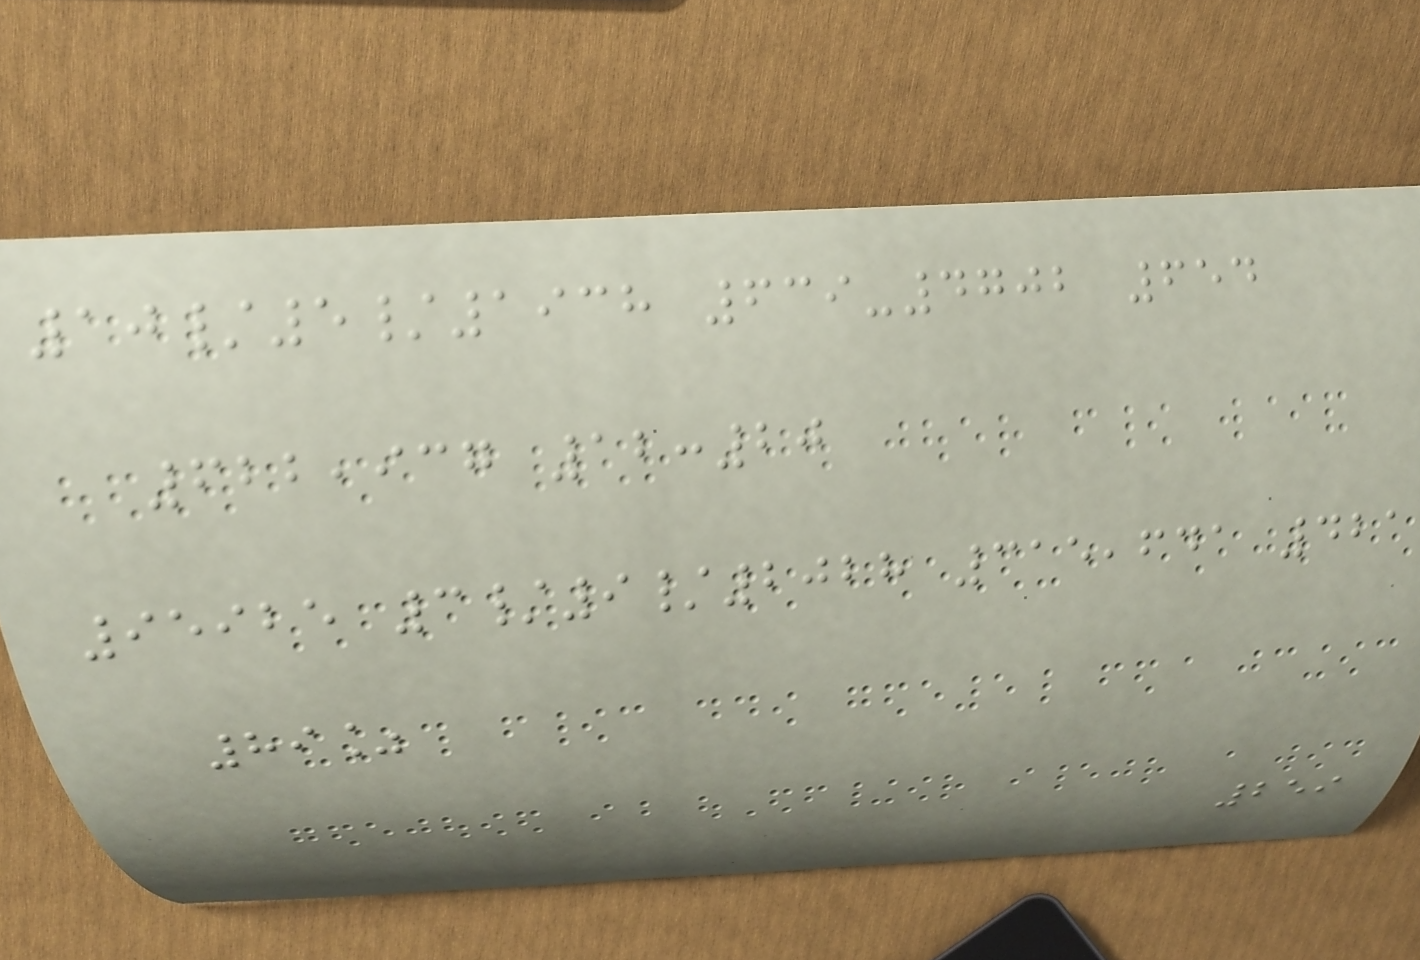10/5/1938 639-4702 654
622,937 12:20
95925 3/9/2028 315,641 421
89%
259
